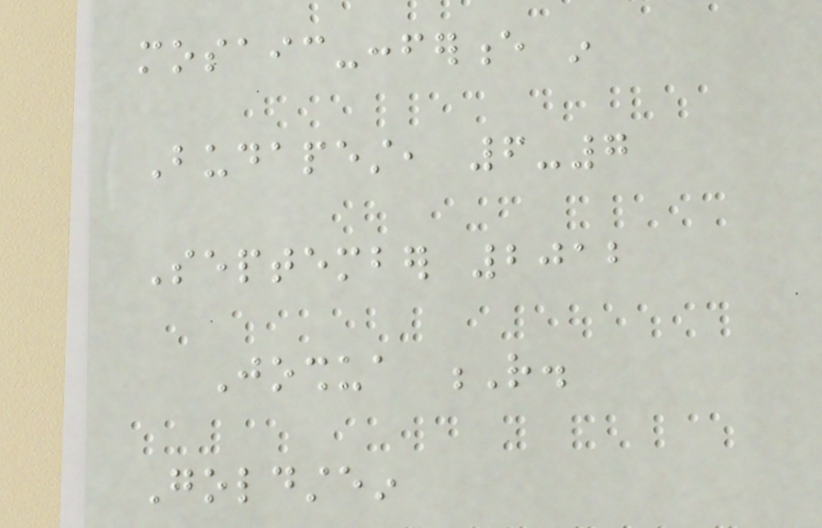mosaic-conference in
Budapest, 6-7
September 2012
Joshua R.
Goldstein
